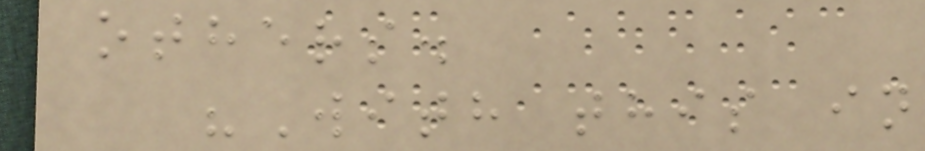others.
"With this in
